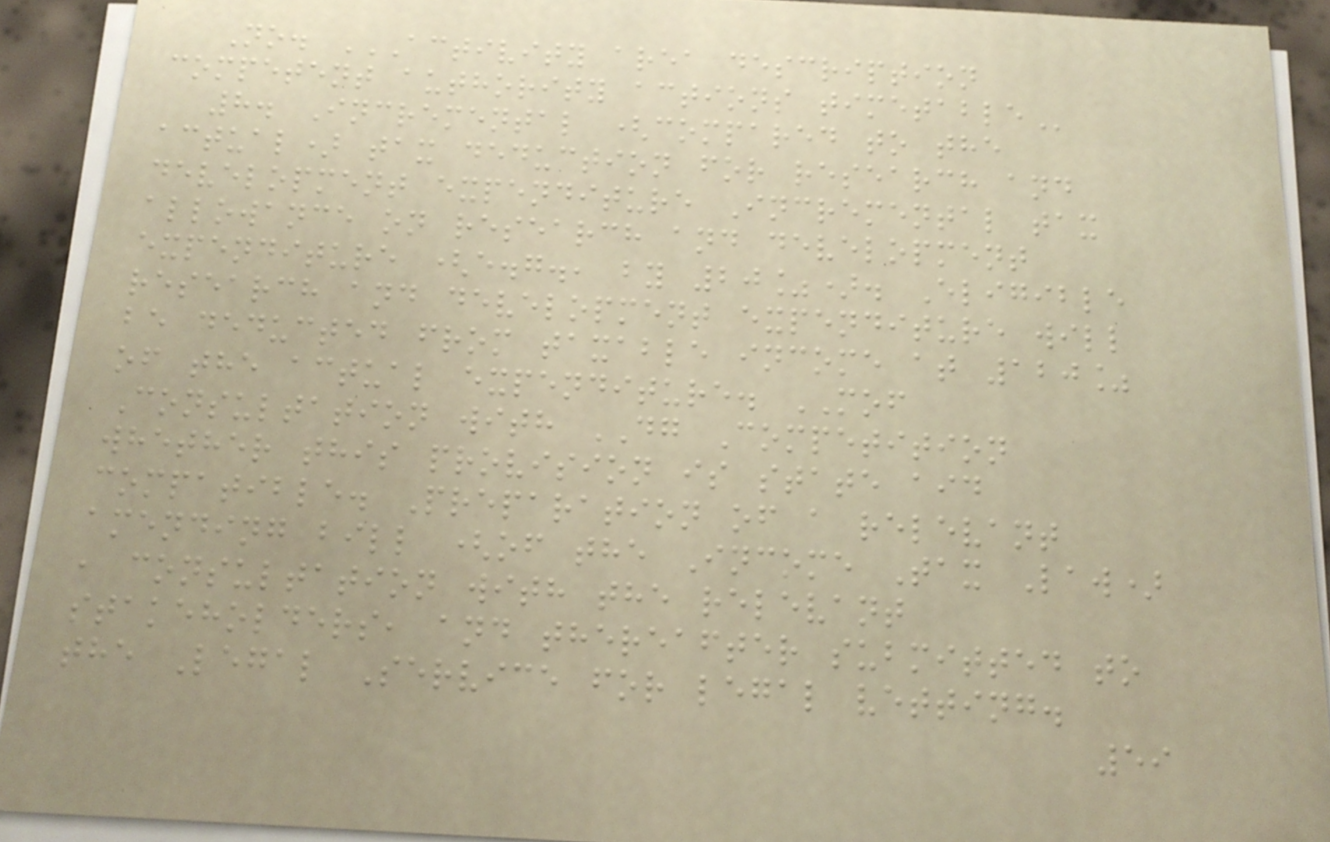No. ACTIVITY AREA DESCRIPTION
COMPETENT AUTHORITY ACTIONS TIMETABLE
8. Incremental (compared to the
actual) tax deduction for research and
development expenditure Incremental tax
allowance on research and development
expenditure (e.g., by 20%). Eligible
research and development expenditure will
be deducted from taxable income at 120%
of the actual expenditure. MOF
Consultation with DG Competition
whether this provision is state aid
compatible. Preparation of a relevant
amending bill (of the Income Tax Law)
, consultation with the relevant
stakeholders, and thereafter submitted to
the Legal Service for legal vetting.
59
